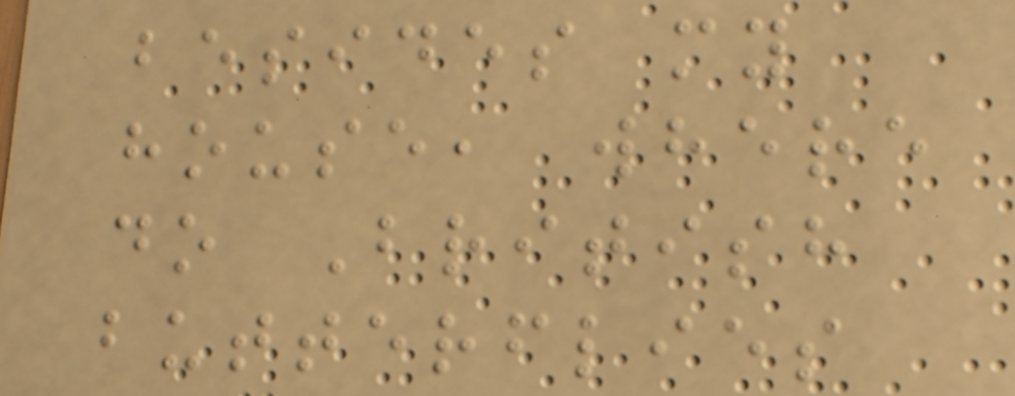besides my
house, where
do British
butterflies
